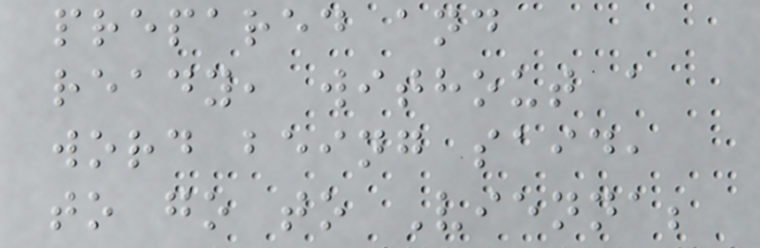prepared and
ready, without a
word being said,
to go to Vienna;
